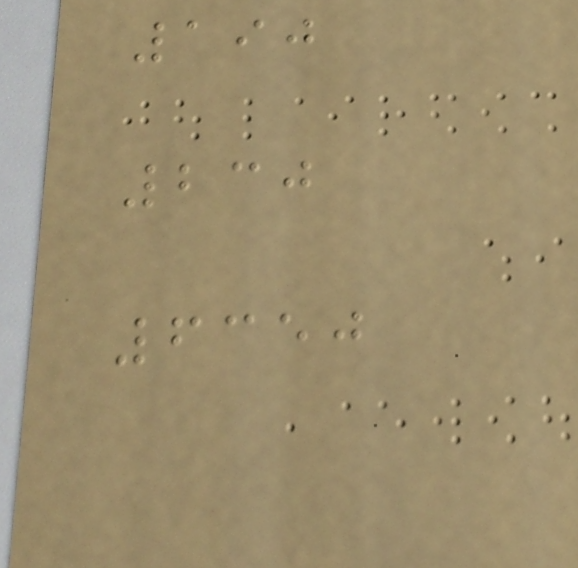190
230
6350
